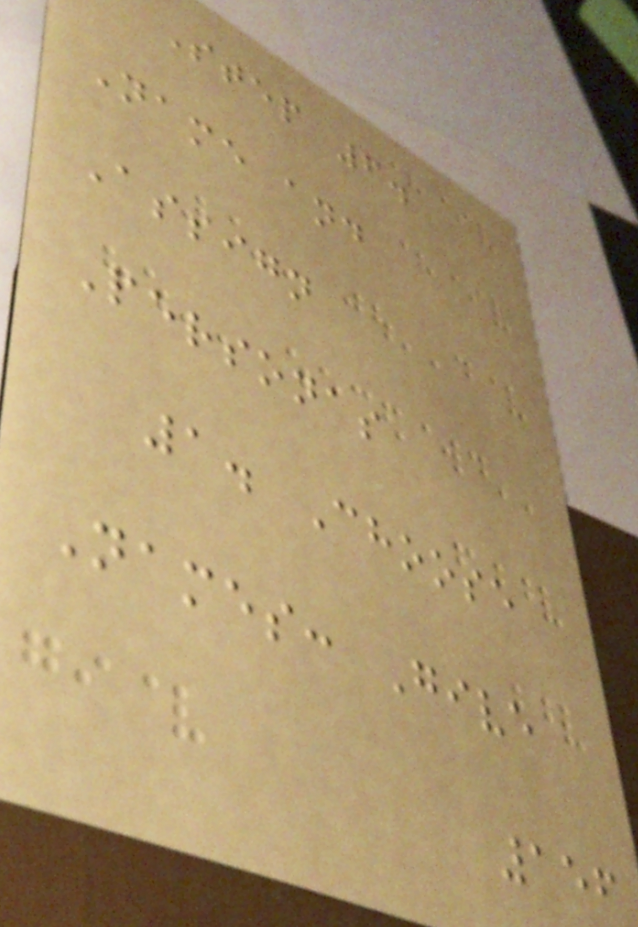Step 6.
Name and
Assign
Personas
1. Choose
Names: Give
156
